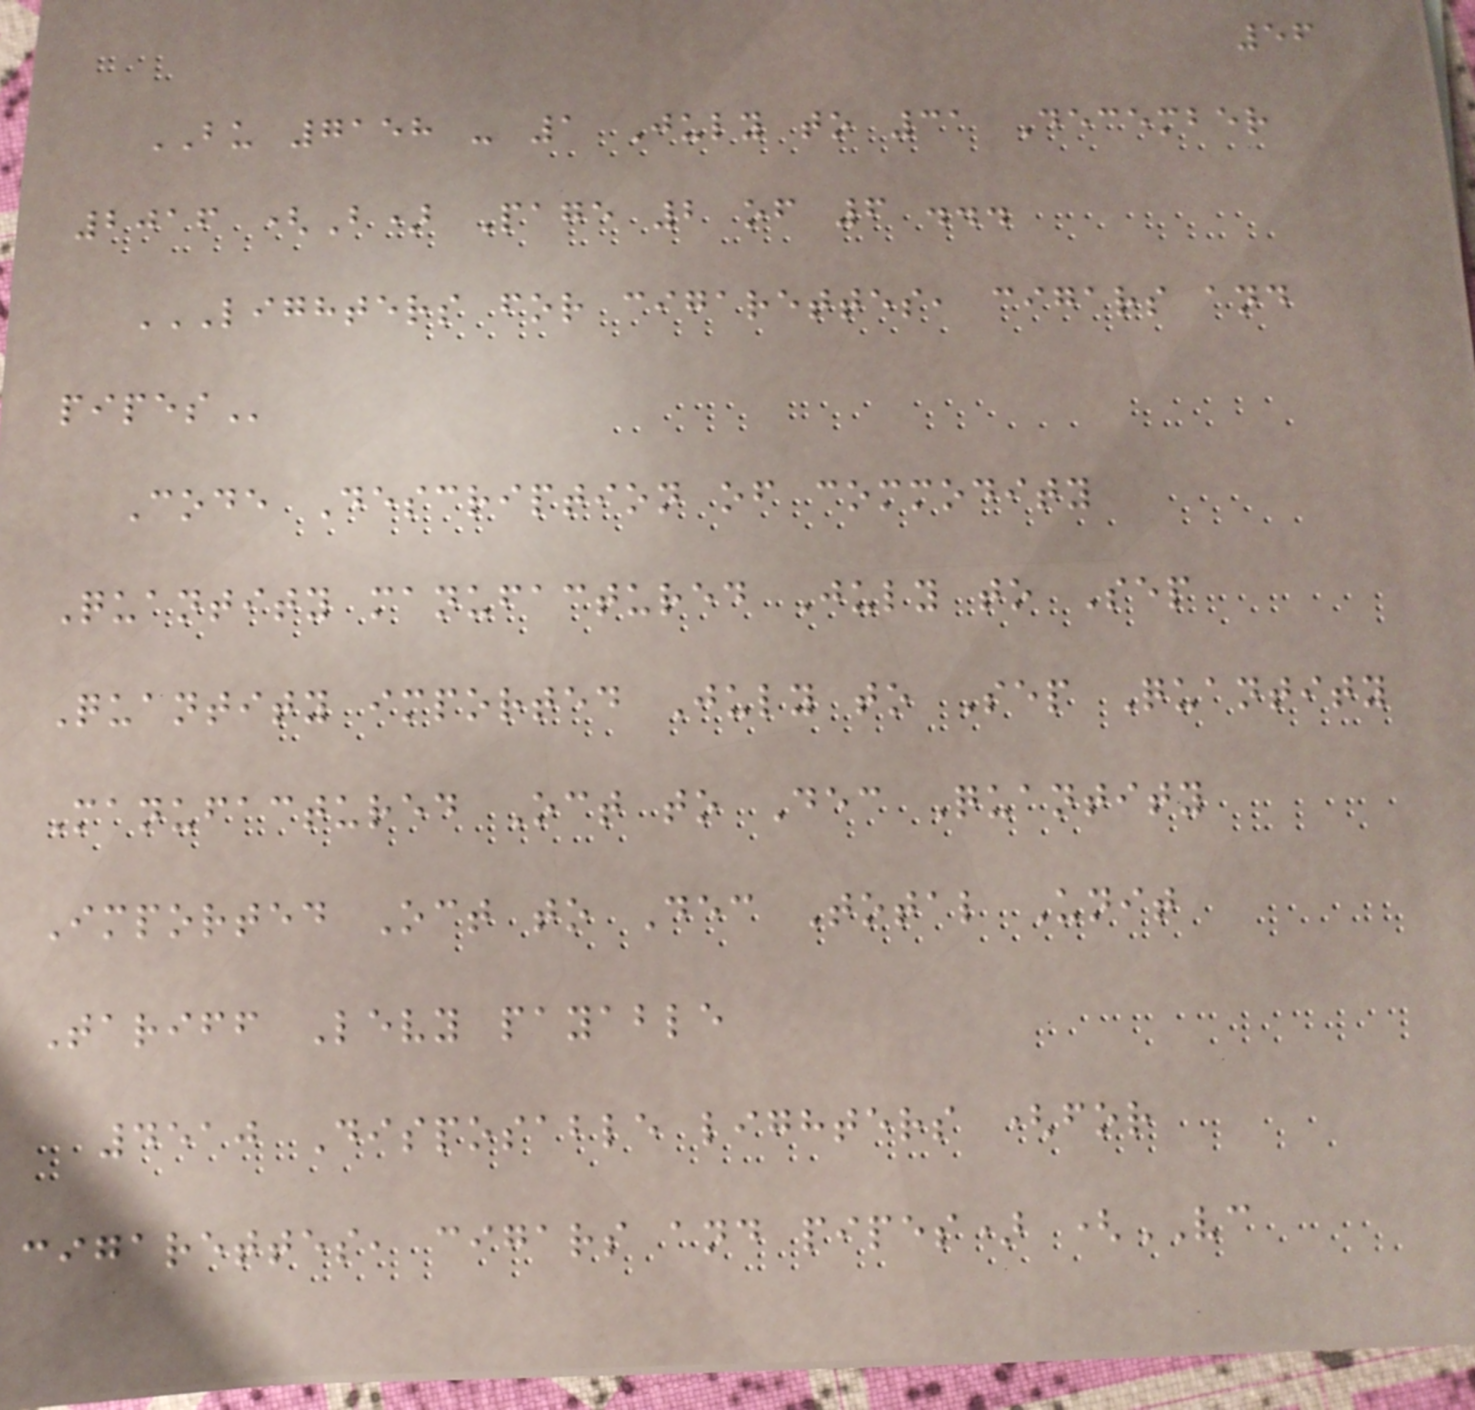56
BU 7158 - 1 July to 31 December
2016 (B) Page 2 of 6 ...
LIGHTERS FOR CIGARETTES, CIGARS AND
PIPES
Code Description of commodity
Quantity manufactured July to Sep
Quantity imported July to Sep Quantity
Manufactured Oct to Dec Quantity
Imported Oct to Dec Total Unit
Tariff Levy payable
4510 Disposable lighters (for
cigarettes, cigars and pipes) (VC
